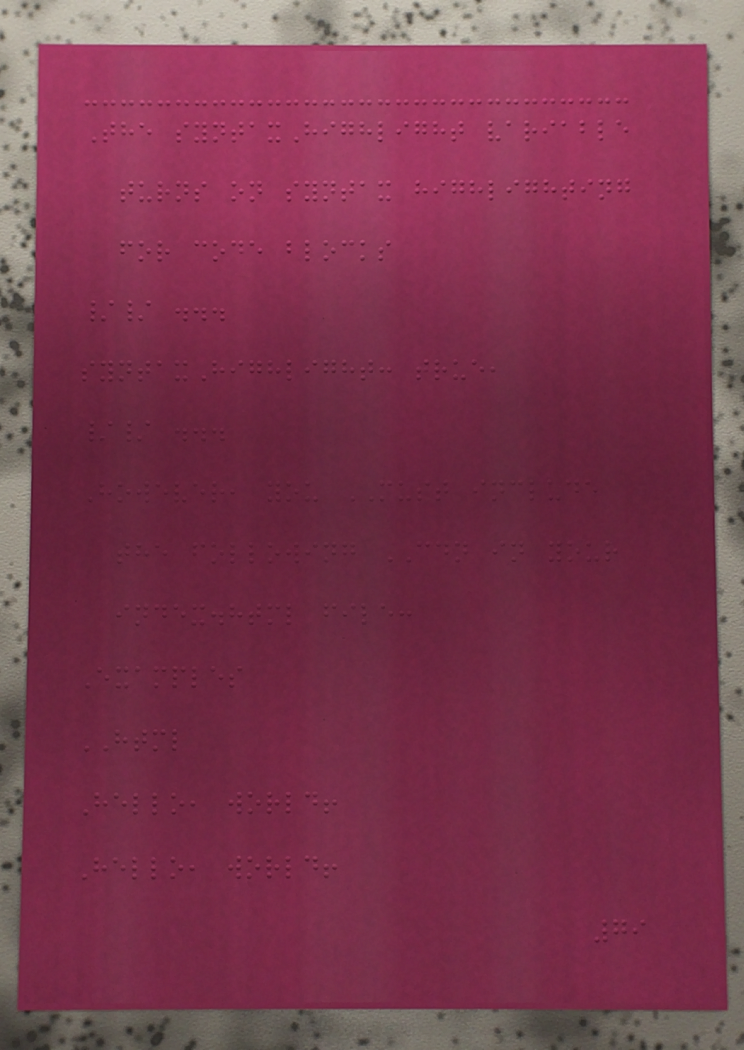The syntaxHighlight variable
turns on syntax highlighting
for code blocks
// ...
syntaxHighlight: true,
// ...
However, you MUST include
the following CDN in your
index.html file:
Examples
HTML
Hello, world!
Hello, world!
79
